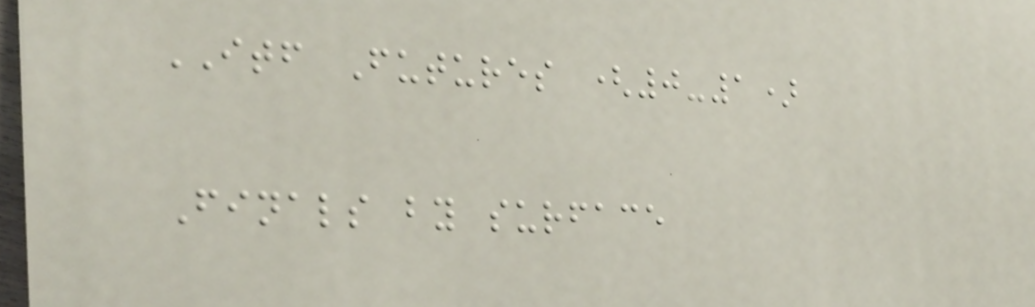ITF Futures (0-1)
Finals by surface
